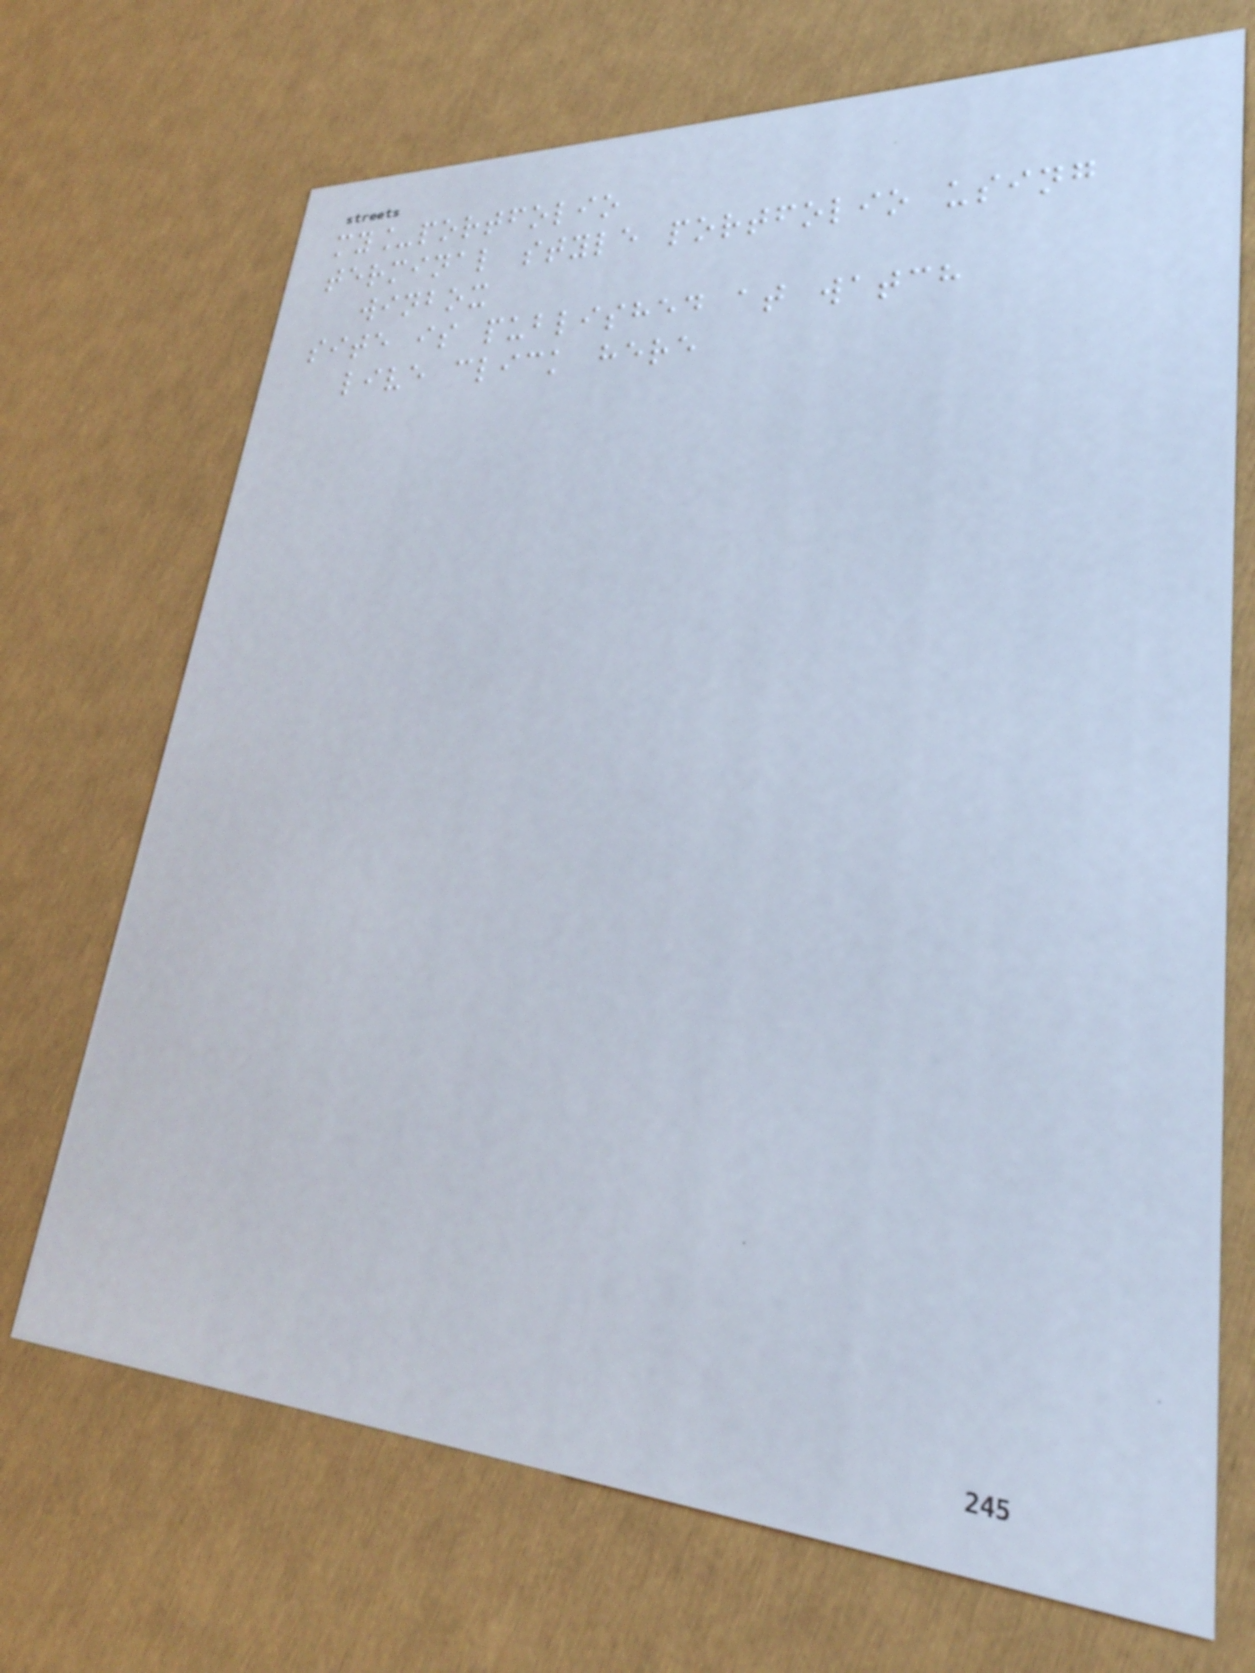my_portfolio
terminal style portfolio using
winbox
site is published at watch
live click here
